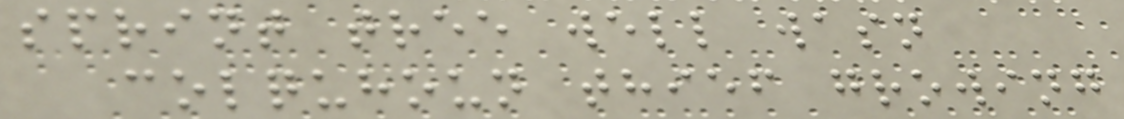sprint tree well wasn
colquhoun thief growing
